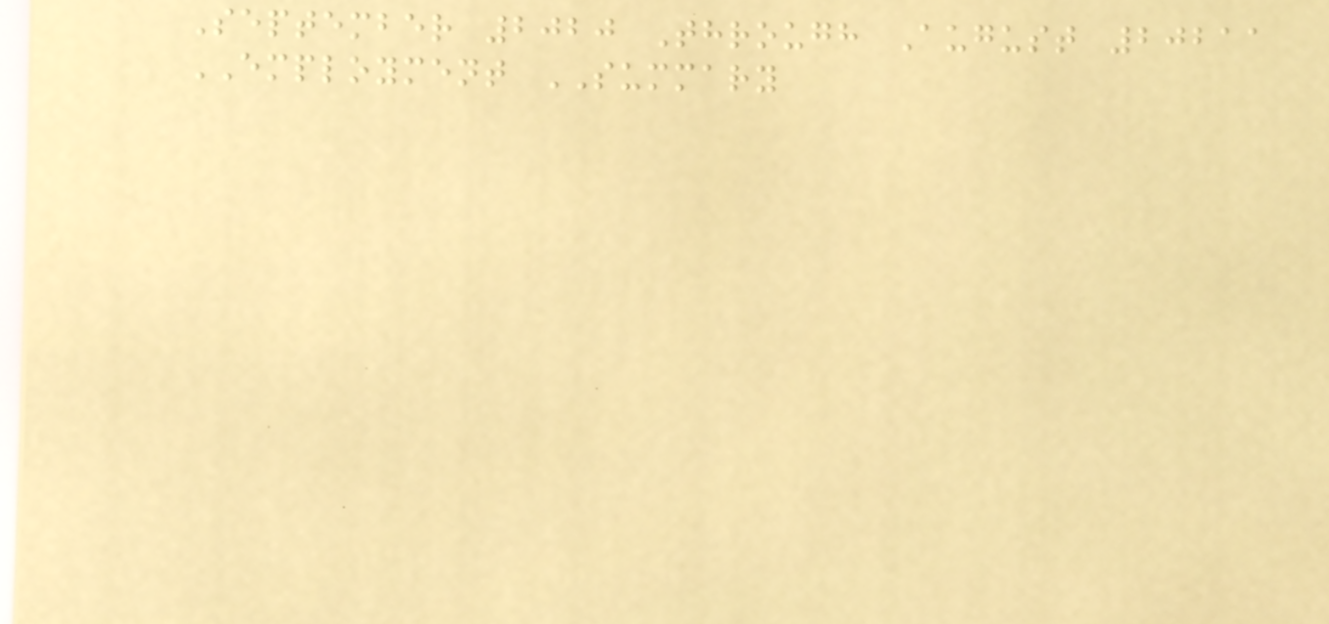September 2020 Through August 20211
EMPLOYMENT SUMMARY
